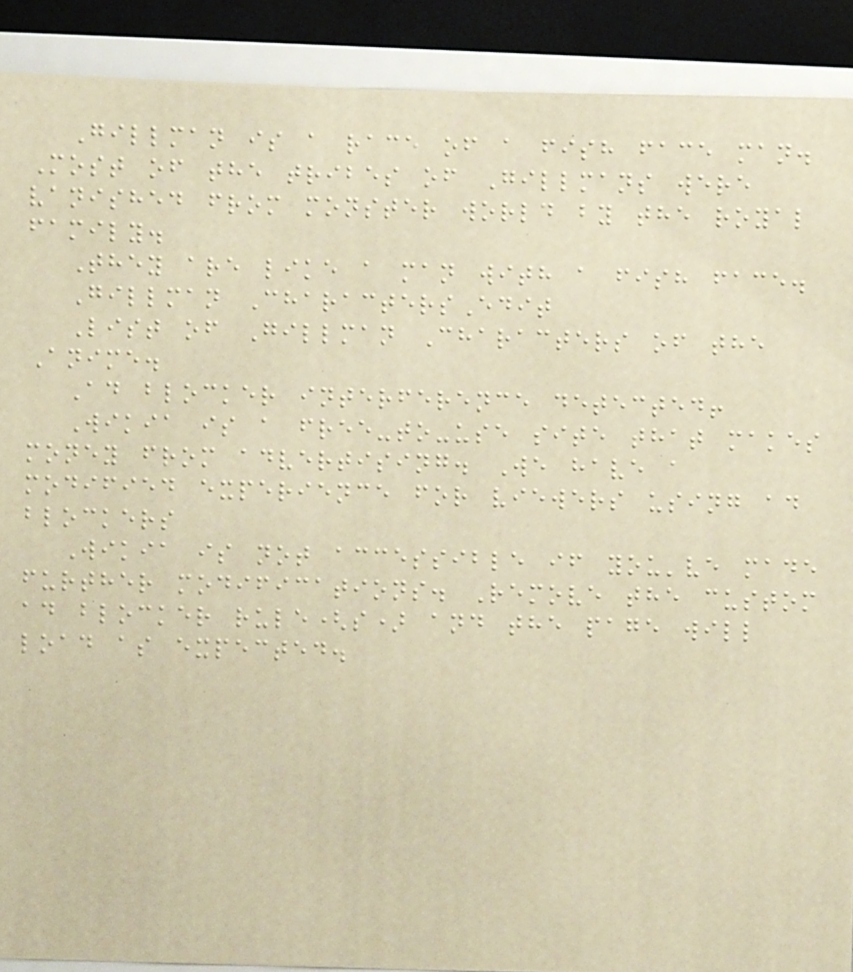Gillman is a race of a fish face man.
Most of the tribes of Gillmans were
vanished from monster world by the royal
family.
They are like a man with a fish face.
Gillman CharactersEdit
List of Gillman Characters of the
Anime.
Ad blocker interference detected!
Wikia is a free-to-use site that makes
money from advertising. We have a
modified experience for viewers using ad
blockers
Wikia is not accessible if you've made
further modifications. Remove the custom
ad blocker rule(s) and the page will
load as expected.
